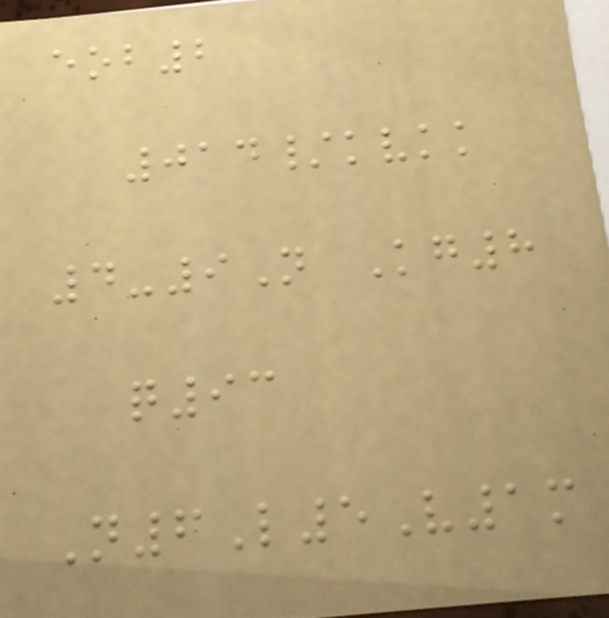eob2
014/kvkk
4-9N Kg8
q93
N6L5V1m
